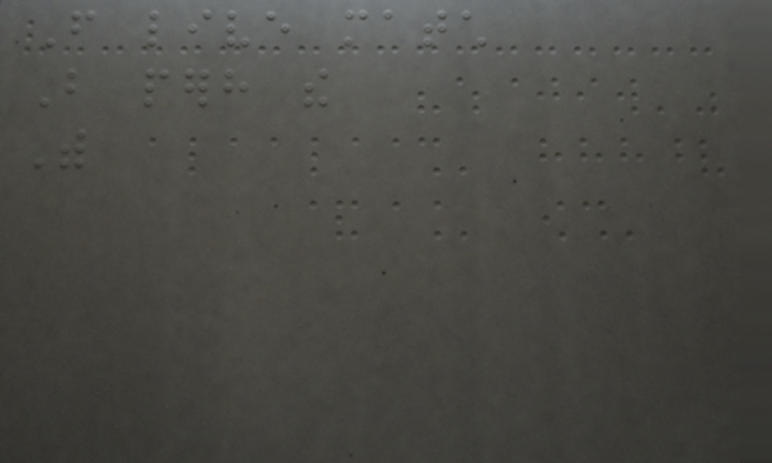From live match
But perhaps the
With
